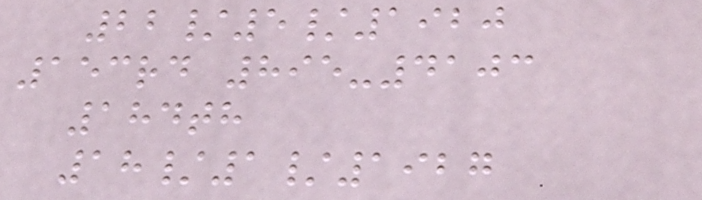22/5/1920
153rd 895-4103
184th
18/1/1927
